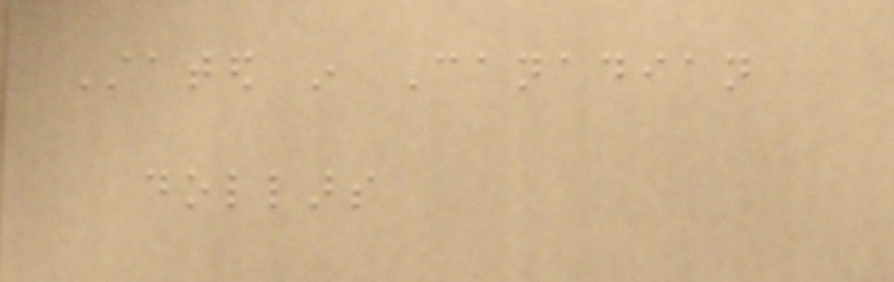Stated in Canadian
dollars
